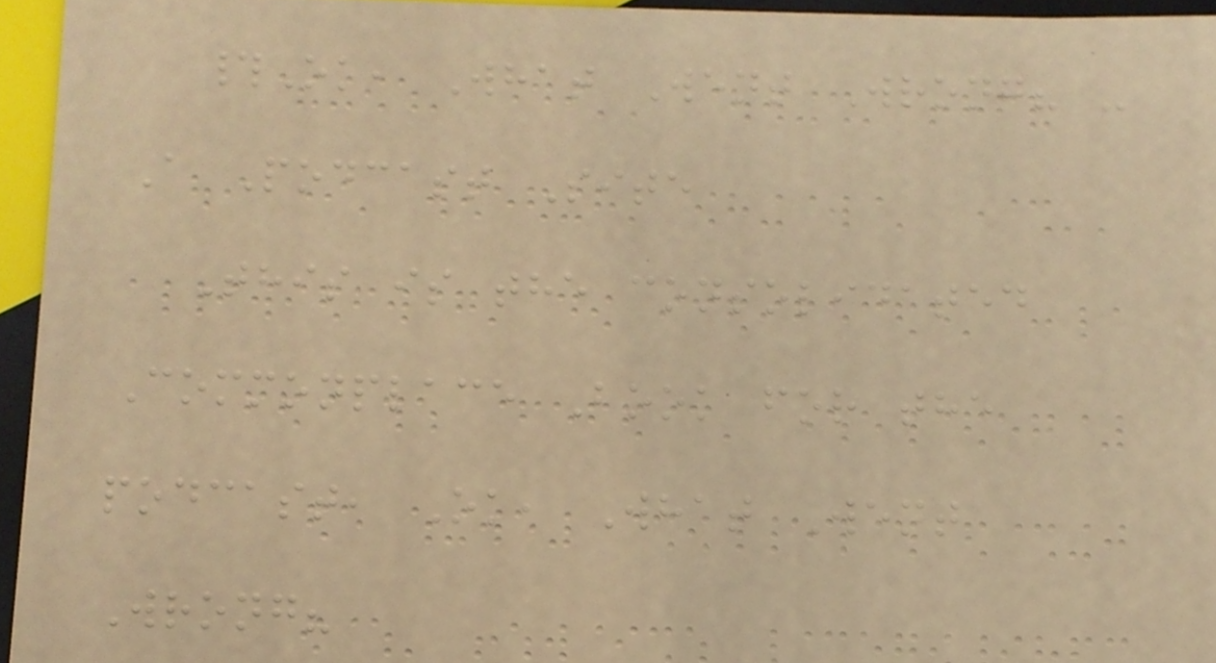#Ok, What Went Wrong? -
A Podcast Site
This is the consolidated
Commonplace Book for the
podcast, Ok, What Went
Wrong?
